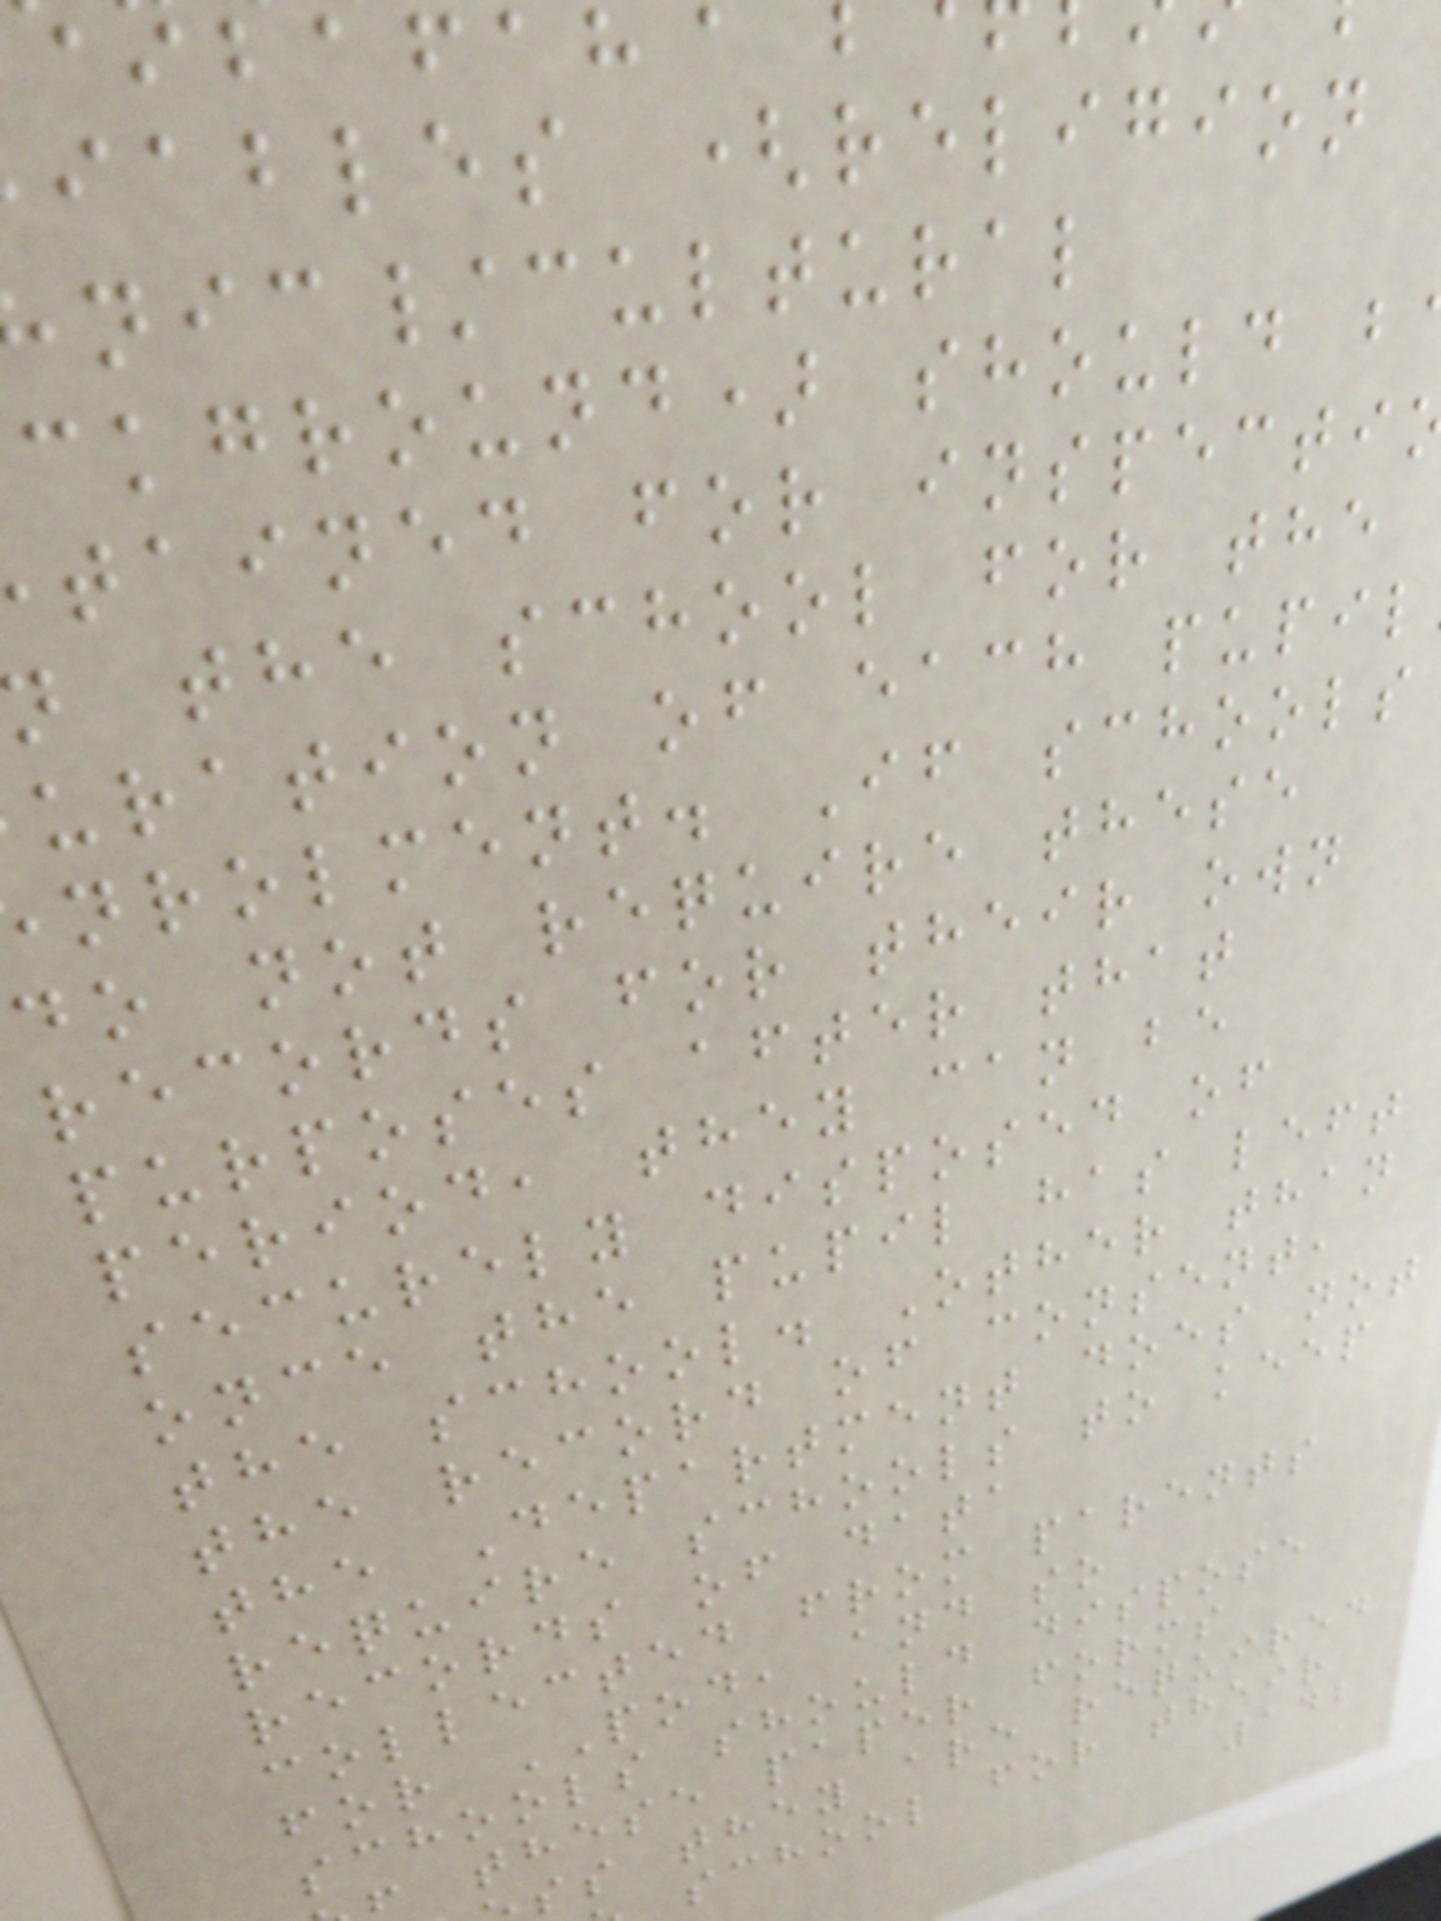iables (religion
nic/cultural
ckground) should b
tained for inspecti
the school for the
uration of each pupil
nrolment. If schools
do not require these
records for their own
purposes after that
period, they can be
securely disposed of
once the pupil has left
the school. Other than
the record of consent,
the Department does not
require schools to keep
records of data
collected from parents
for POD, and so
schools should dispose
these paper forms
ss they are required
school for their
142
